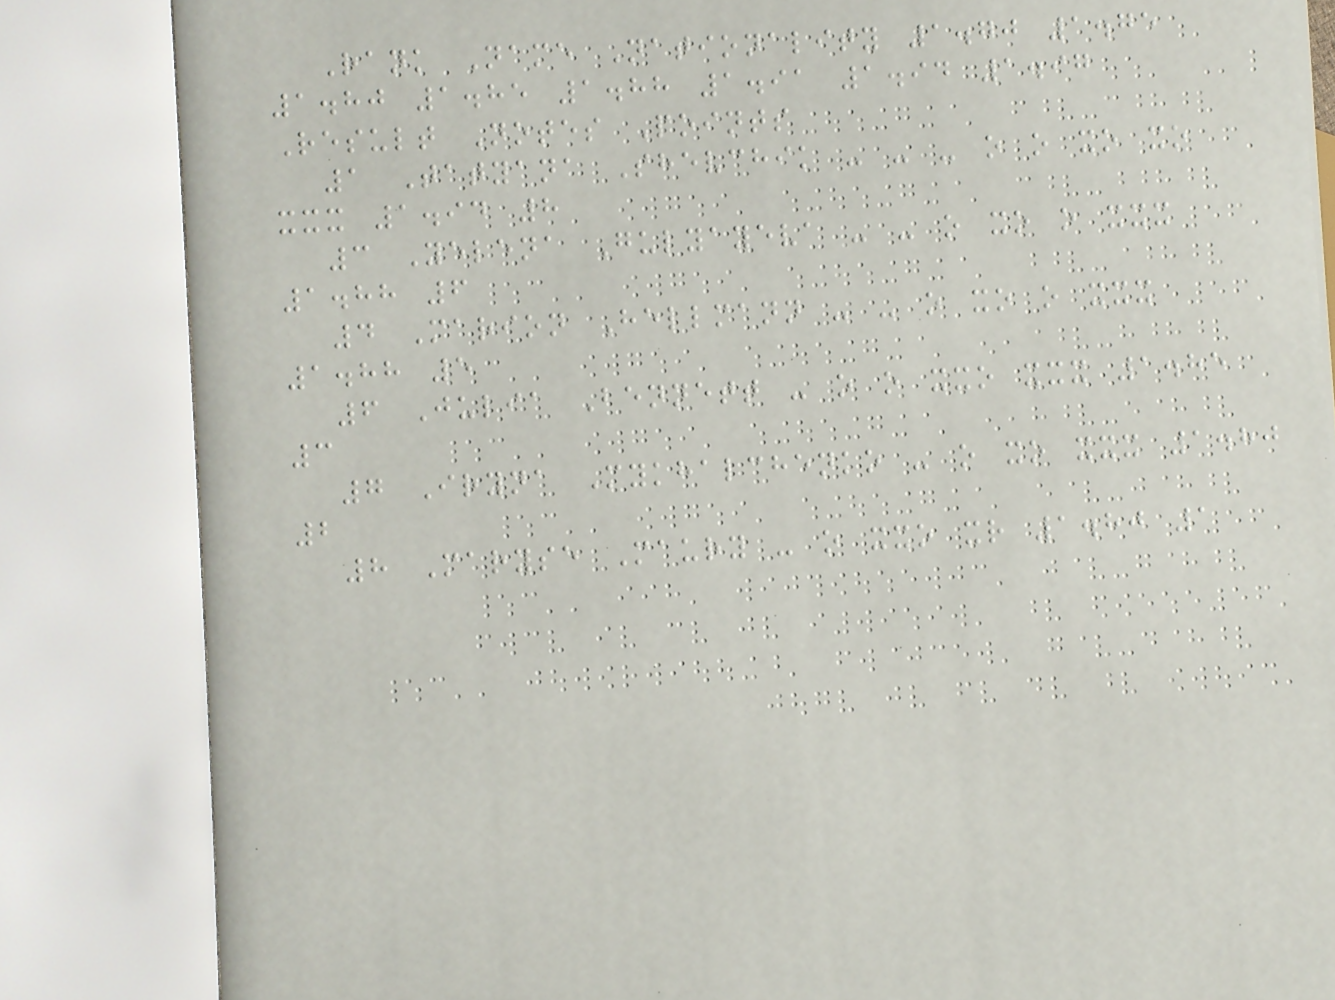Rank Name Nationality 1.70 1.75
1.80 1.85 1.88 1.91 1.94 1.97
Result Notes Points
1 Tatyana Shevchik - - - o o xo xo
xxx 1.94 8
3 Yelena Gulyayeva - - o xo o xxx
1.88 6
4 Marion Hellmann - - o xo o xxx
1.88 5
6 Julia Bennett - o o xxo xxx 1.85
3
7 Iryna Mykhalchenko - o xo xxx 1.80
2
8 Maryse Maury - o xxo xr 1.80 1
